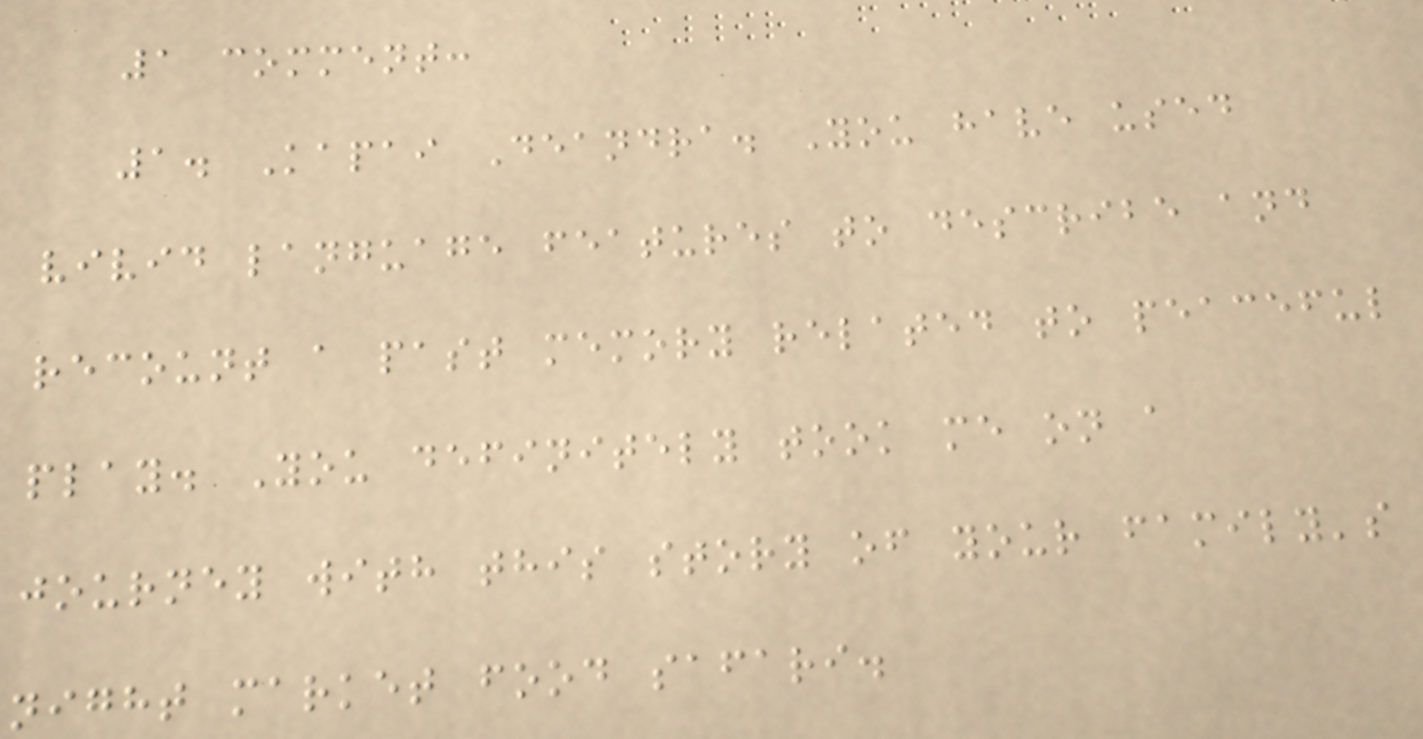1 comment:
1. Kapai Deandra. You have used
vivid language features to describe and
recount a past memory related to peaceful
play. You definitely took me on a
journey with this story of your family's
night market food safari.
